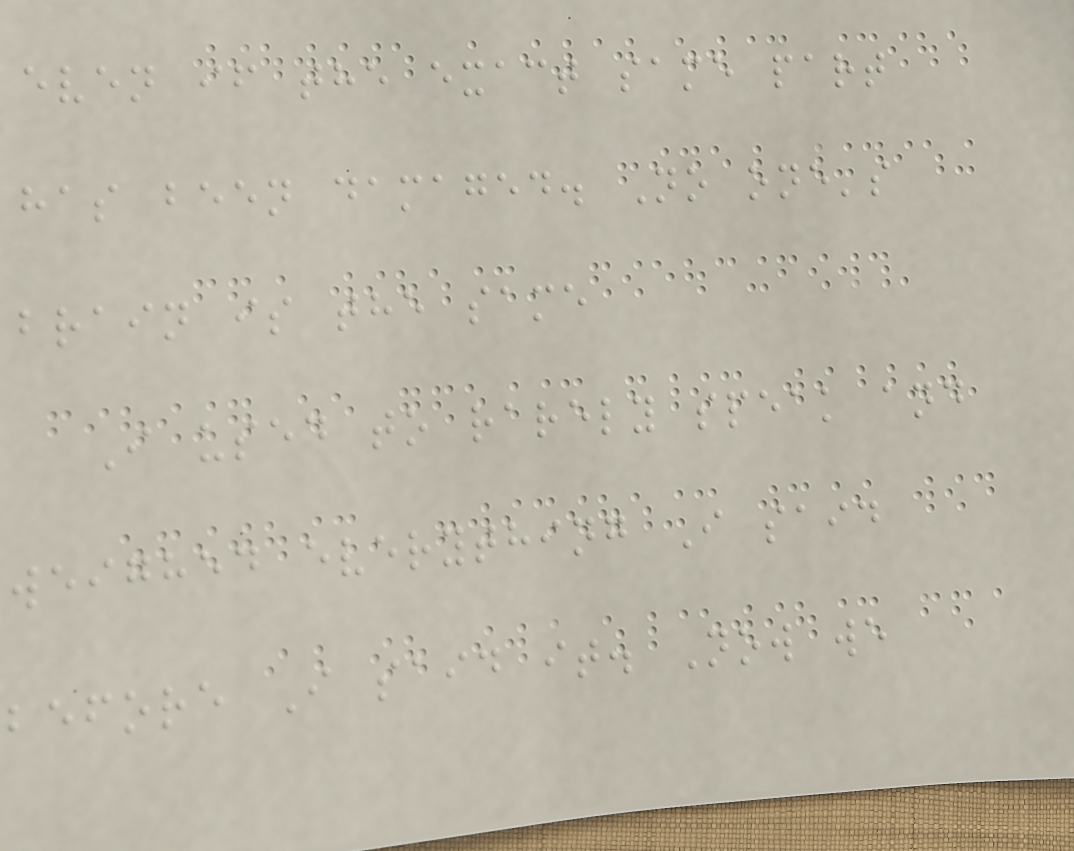even if the exact same part
has been damaged. No one's
brain is the same
I used to rarely speak and
weighed everything I said
before I said it. Now we
